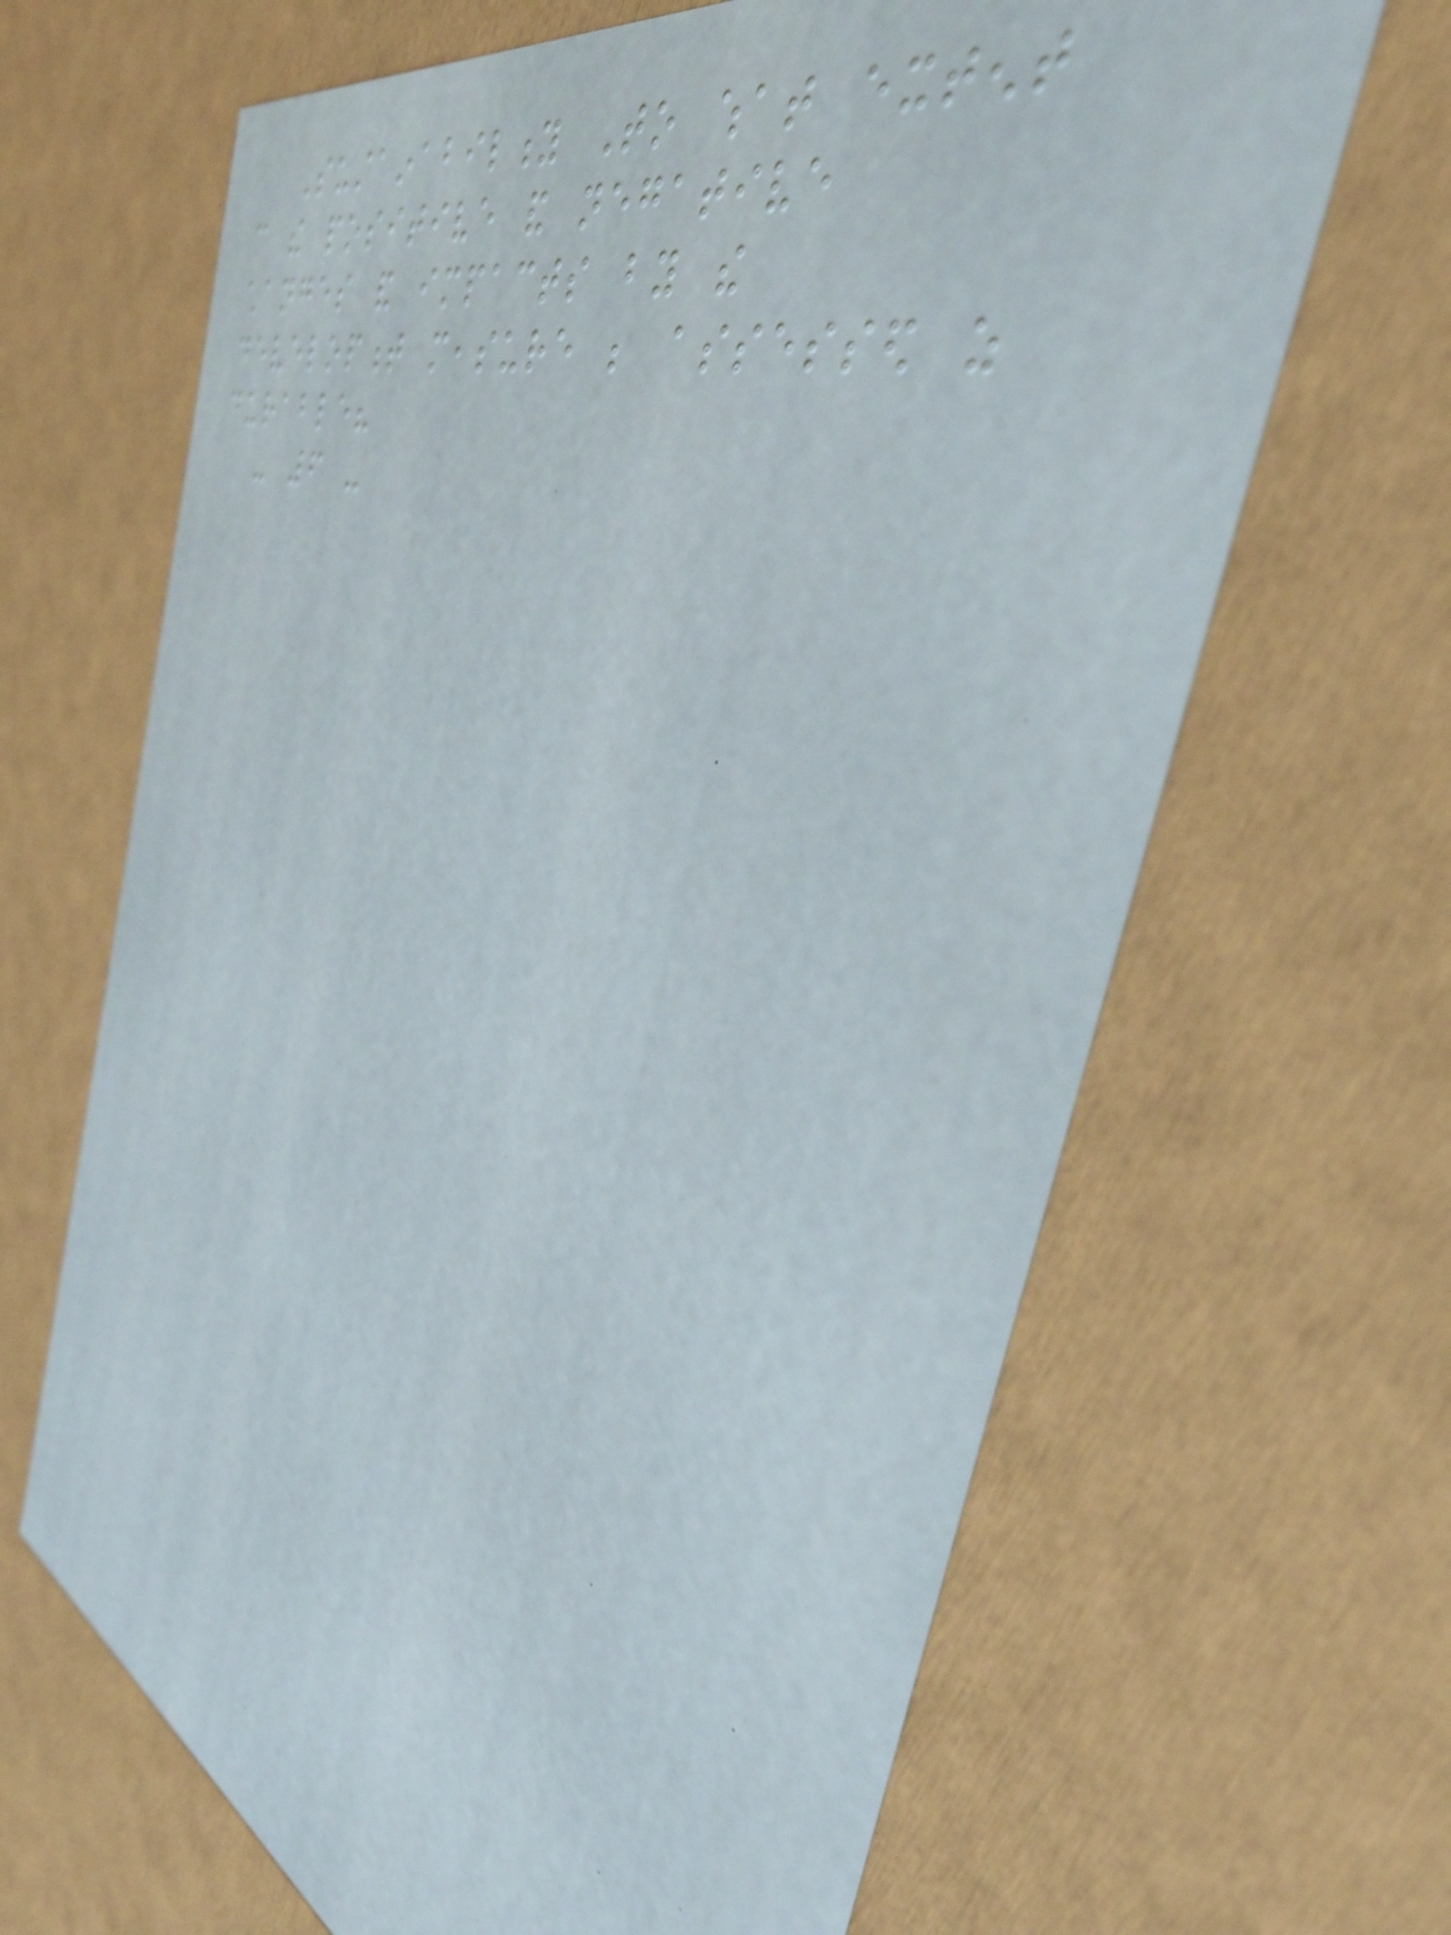Sustainability To what extent
can the positive and negative
changes and impacts by the
development measure be assessed as
durable?
- 6 -
